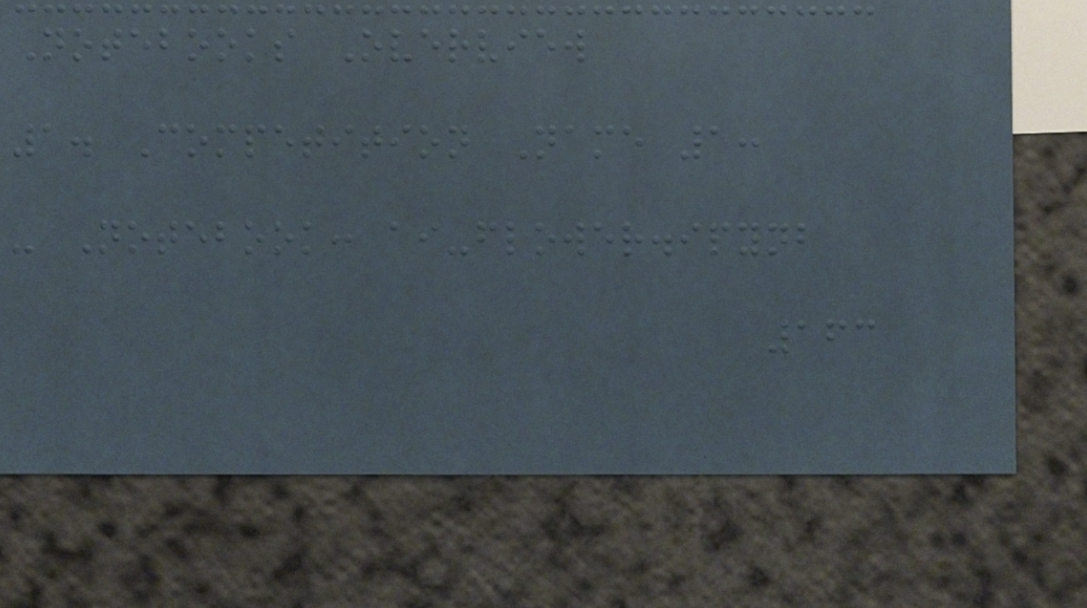Notebooks Overview
1. Competition Name 1:
- Notebook: ai-flower.ipynb
163
